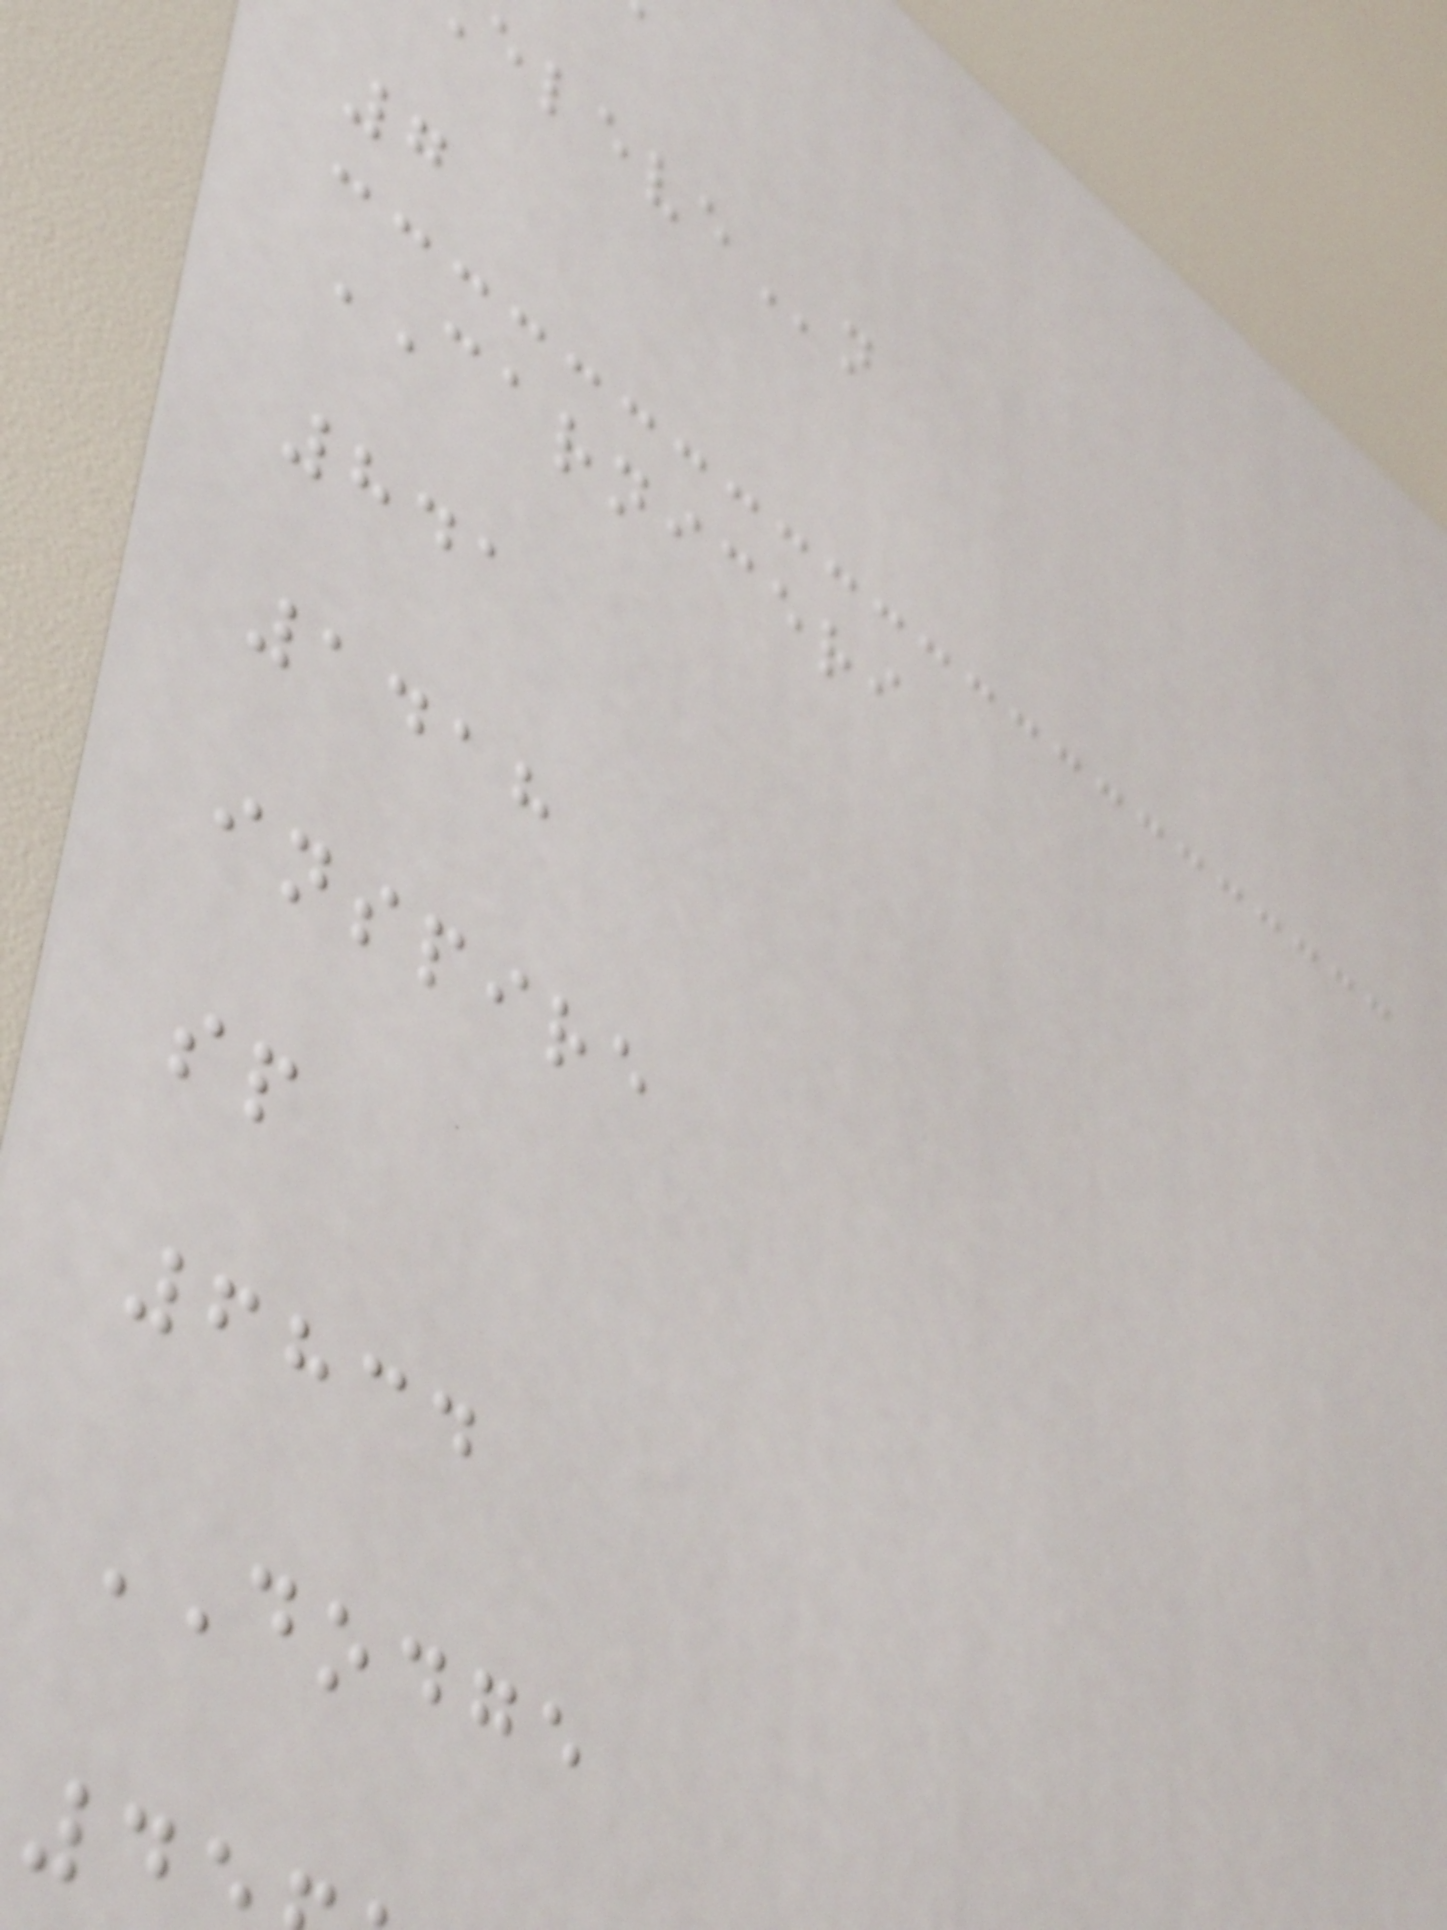7
CARNICERI
841
1418
inspire
sp
6834
DODGE
